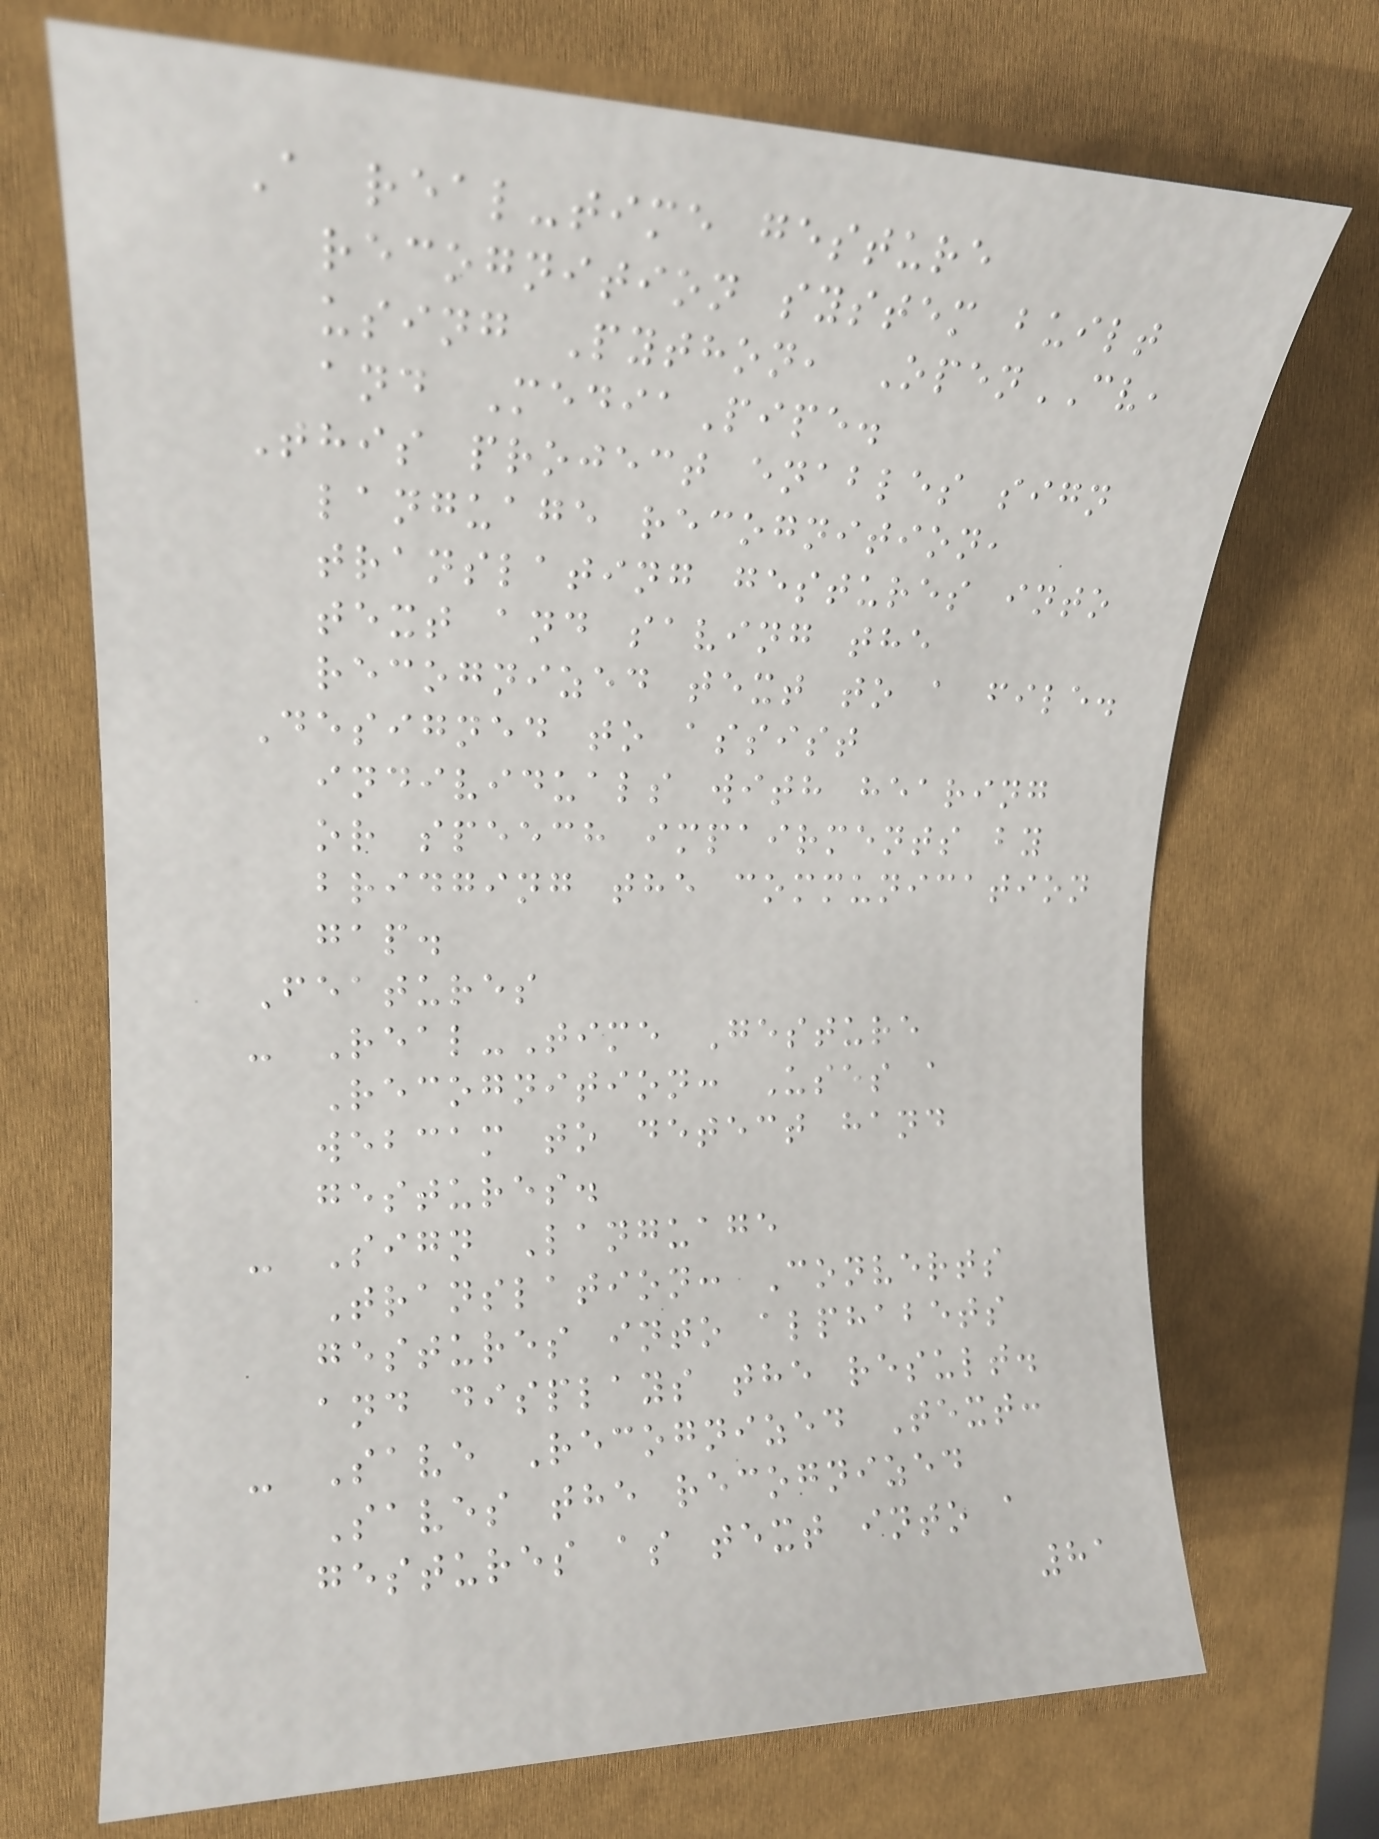A real-time gesture
recognition system built
using Python, OpenCV,
and MediaPipe.
This project enables sign
language recognition,
translating gestures into
text and saving the
recognized text to a file.
Designed to assist
individuals with hearing
or speech impairments by
bridging the communication
gap.
Features
- Real-Time Gesture
Recognition: Uses a
webcam to detect hand
gestures.
- Sign Language
Translation: Converts
gestures into alphabets
and displays the result.
- Save Recognized Text:
Saves the recognized
gestures as text into a
81
